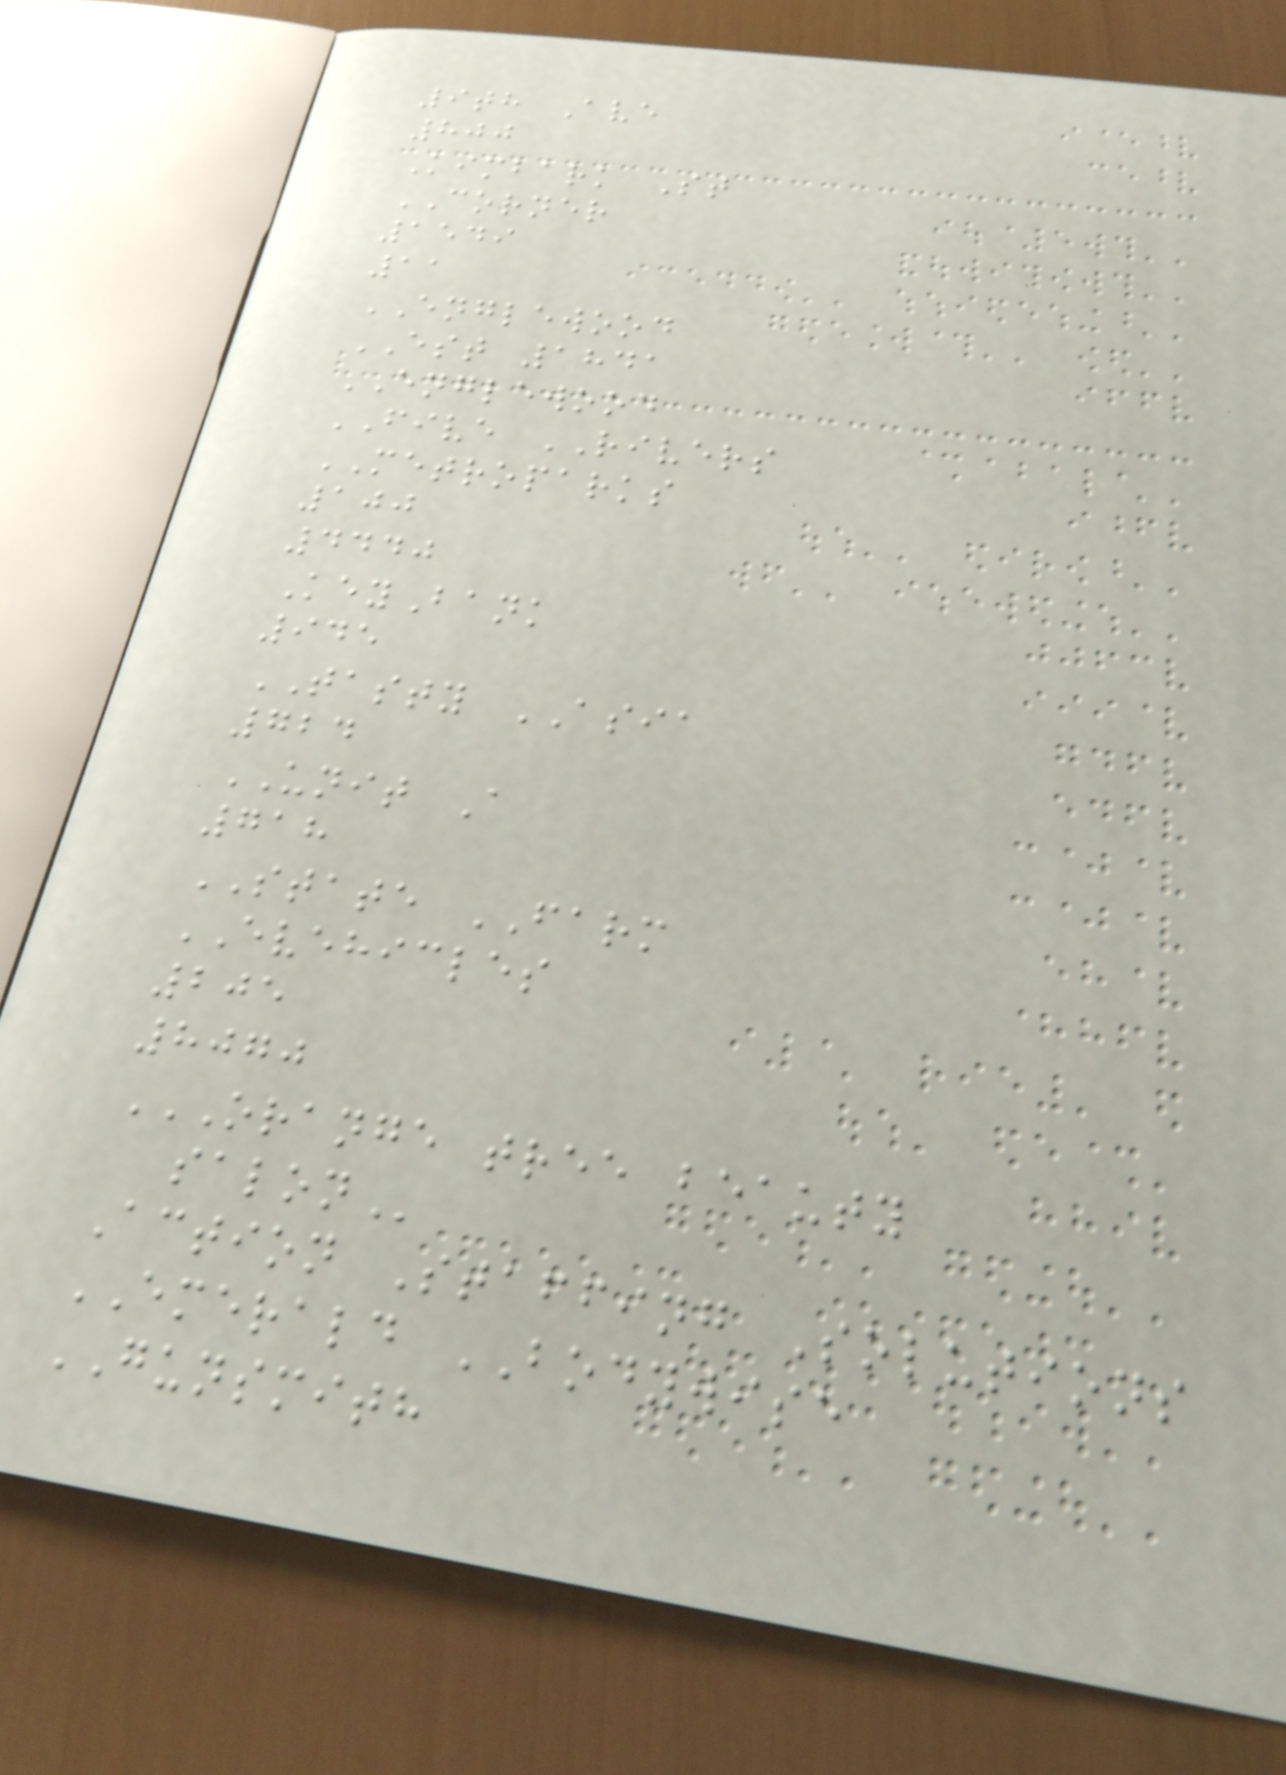9th Ave
800
Kimbark St
CORNER
1549
11
ENGLEWOOD
EST 1841
ENGLEWOOD
FIVE RIVERS
METROPARKS
100
4440
KeyBank
945
TASTY ASIA
724
UNIT A
718
STATE FARM
EVEHICLES
205
8070
ORANGE TREE BEAUTY
SALON
Action Staffing Solutions
EMERALD BODYWISE
GUNSMITH
